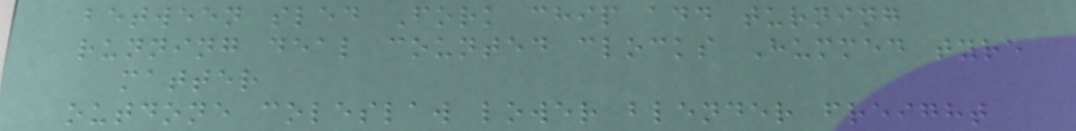between sled Fork chip add turning
running deal counted clocks Hummed tyre
matter
outdone coleslaw lower blender freight
